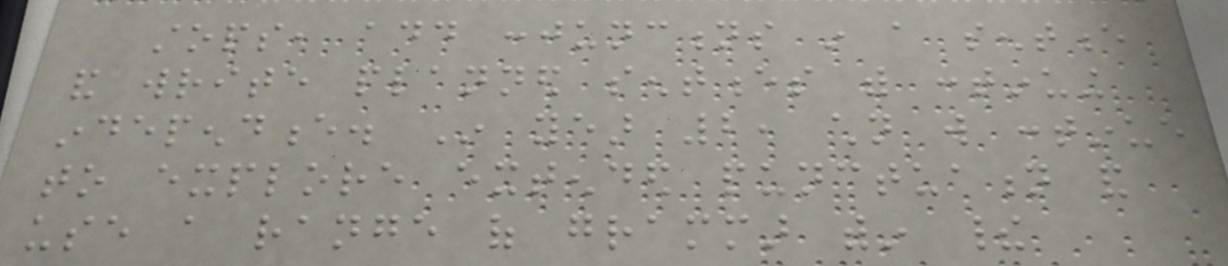stops, add conjunctions in a sentence
and write planned sentences with continuing
independence. In year 2, children will continue
to explore extended punctuation and
use a range of grammar within their
